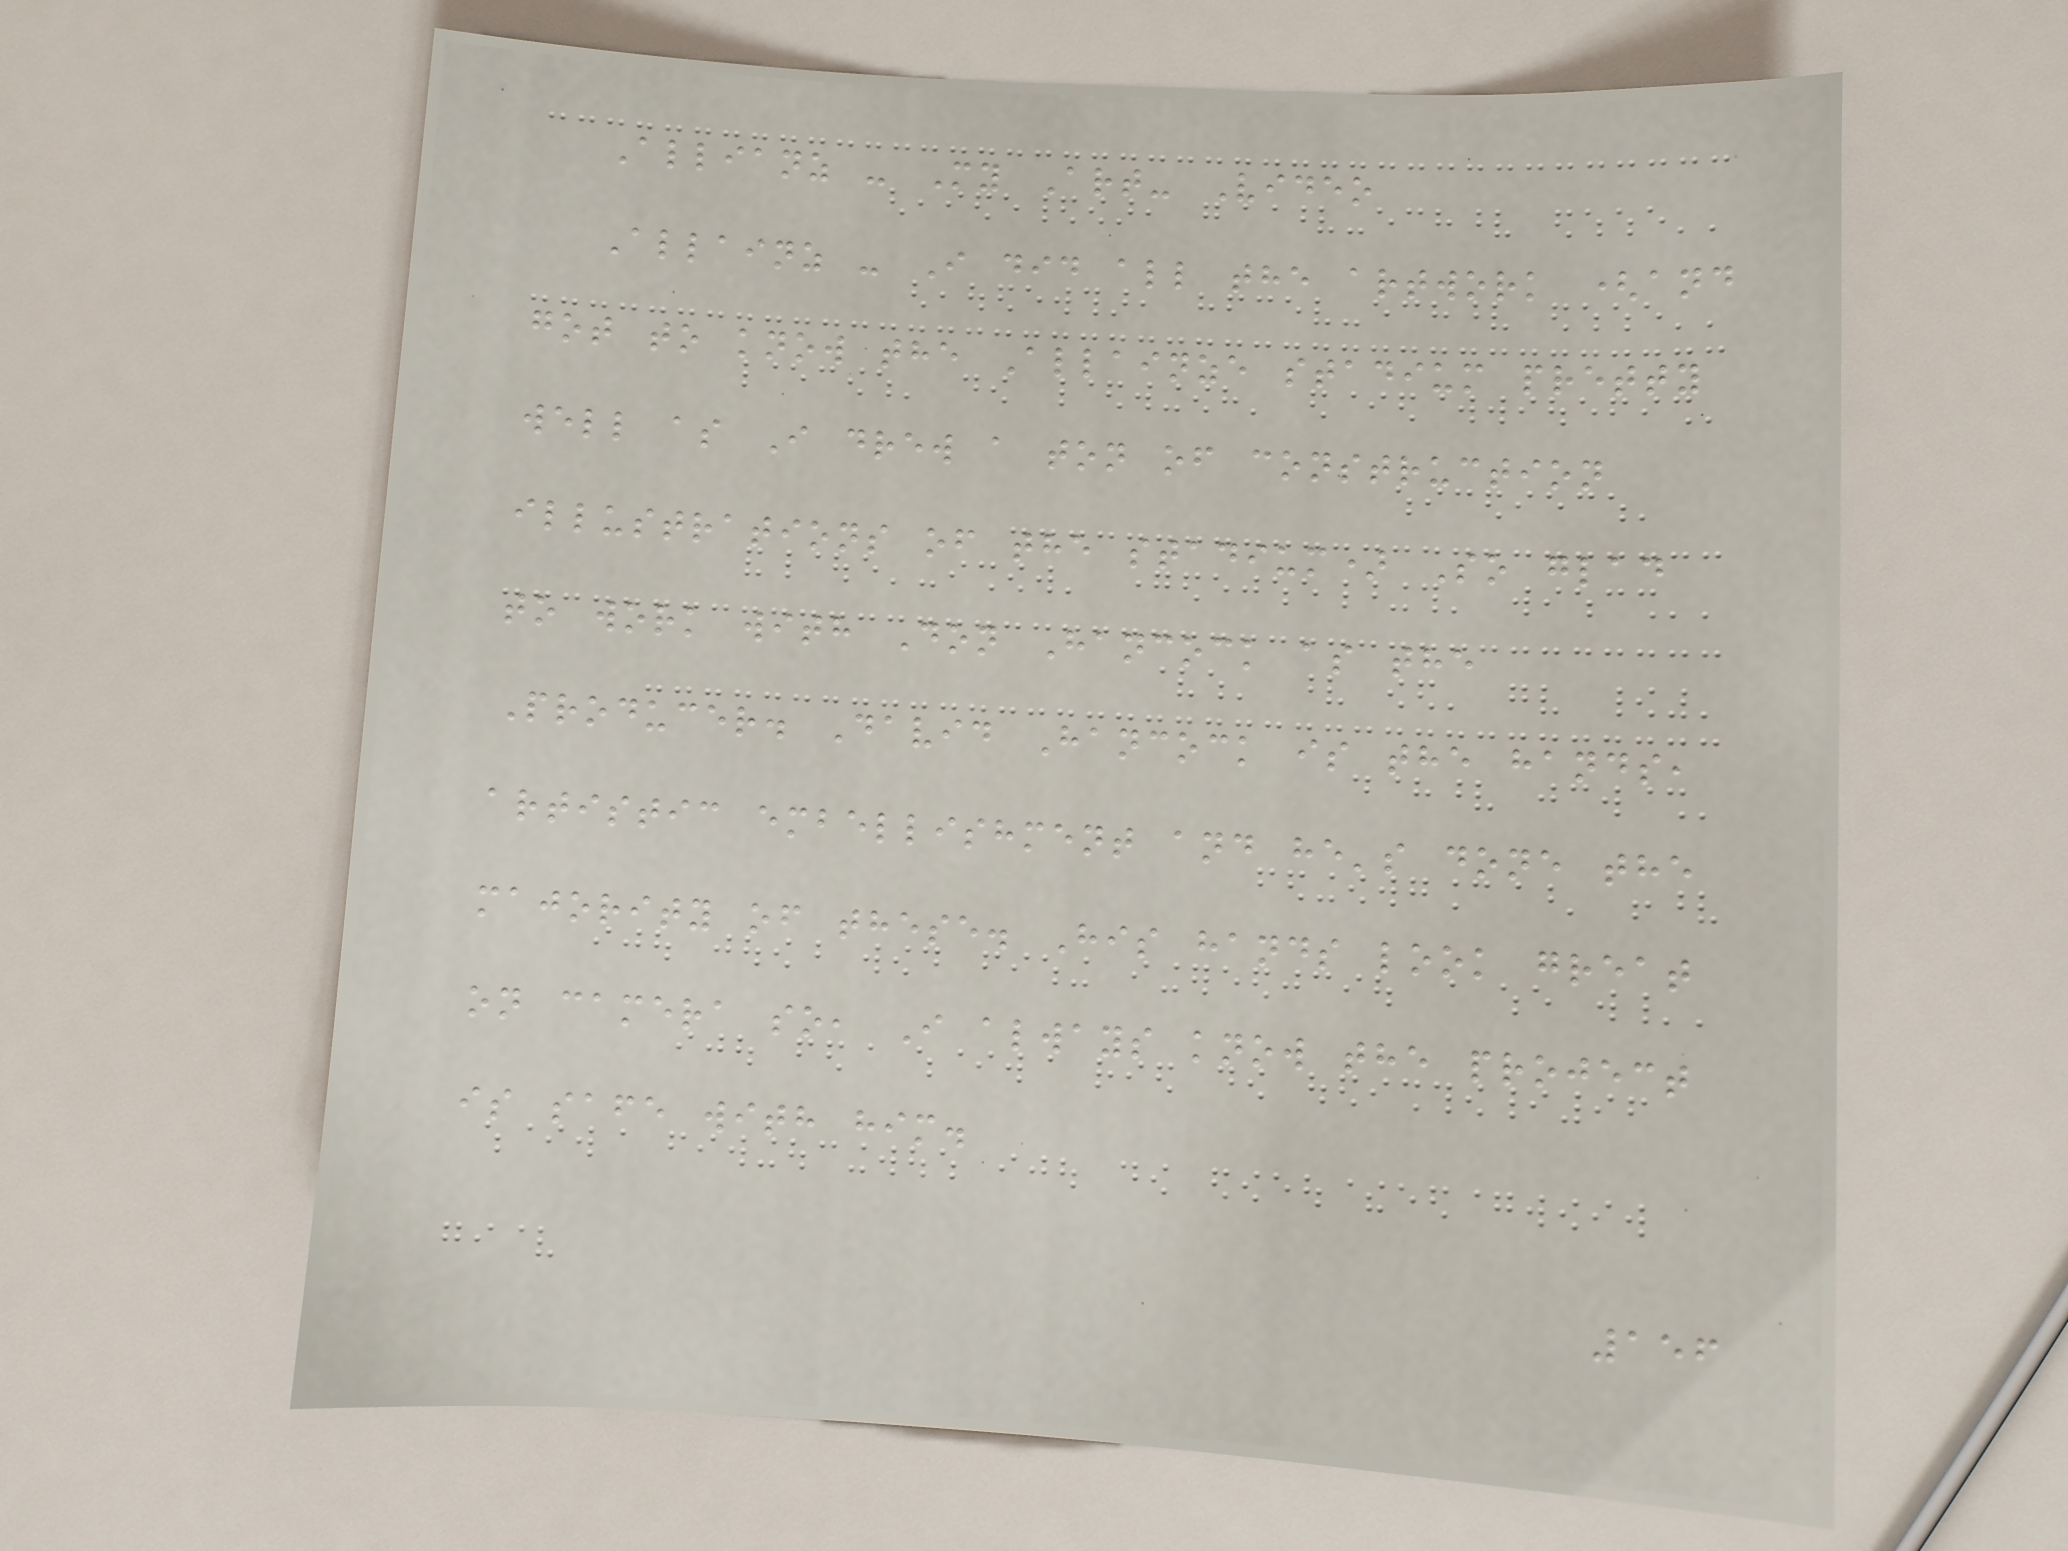Allianz - My Art- Video
Allainz - I did all the artwork (and
got to know the Allainze stadium pretty
well as I drew a ton of construction
illustrations of the stadium) So glad
to work with Don Hancock as the
Producer. David Hancock is the hands,
artistic embellishment and he's done the
majority of these. His hands look great
on camera so, I always know the project
is safe with him.
156
